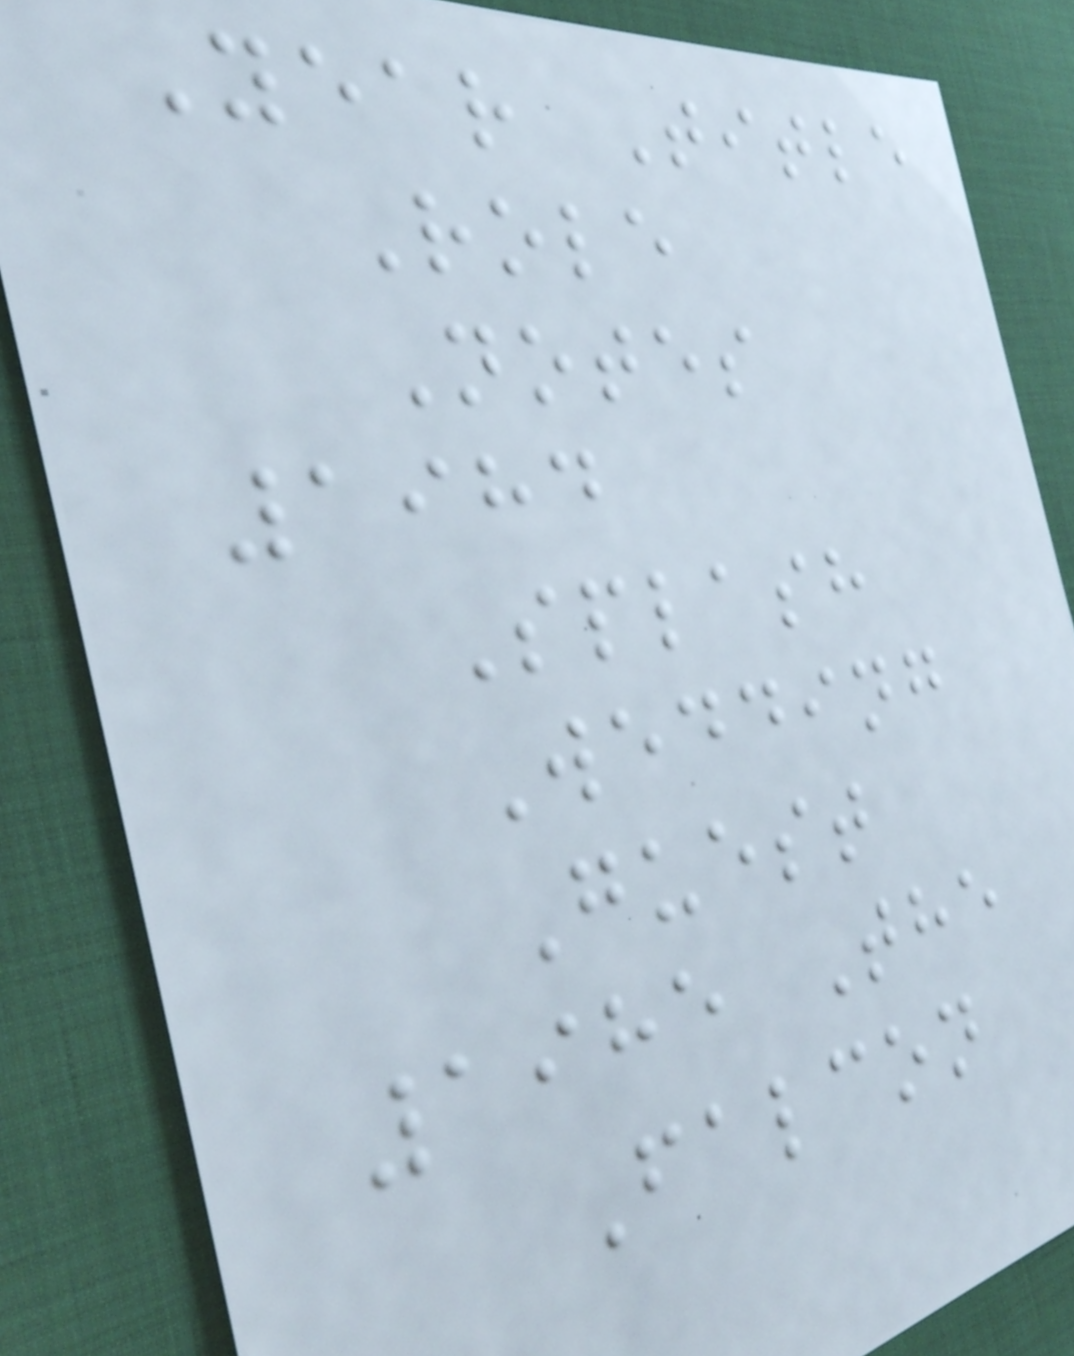Year Title
Role
Notes
1984
Splash
Wedding
Guest
1985 The
Falcon
